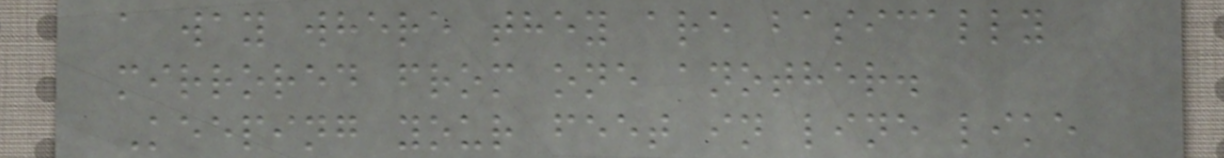a way where they are basically
mirrored from one another.
Keeping your feet in line like
